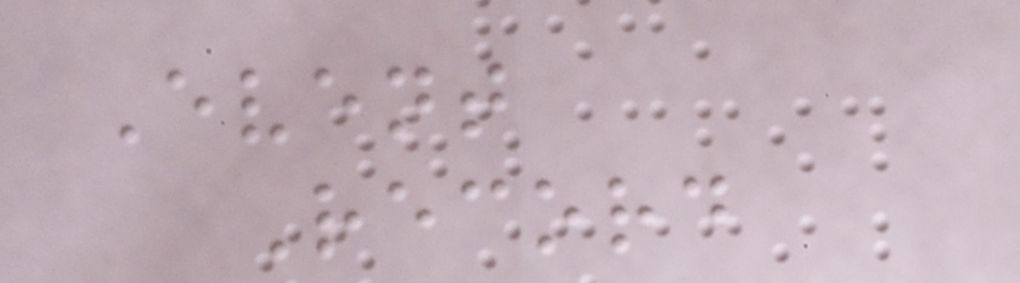Event
Record
